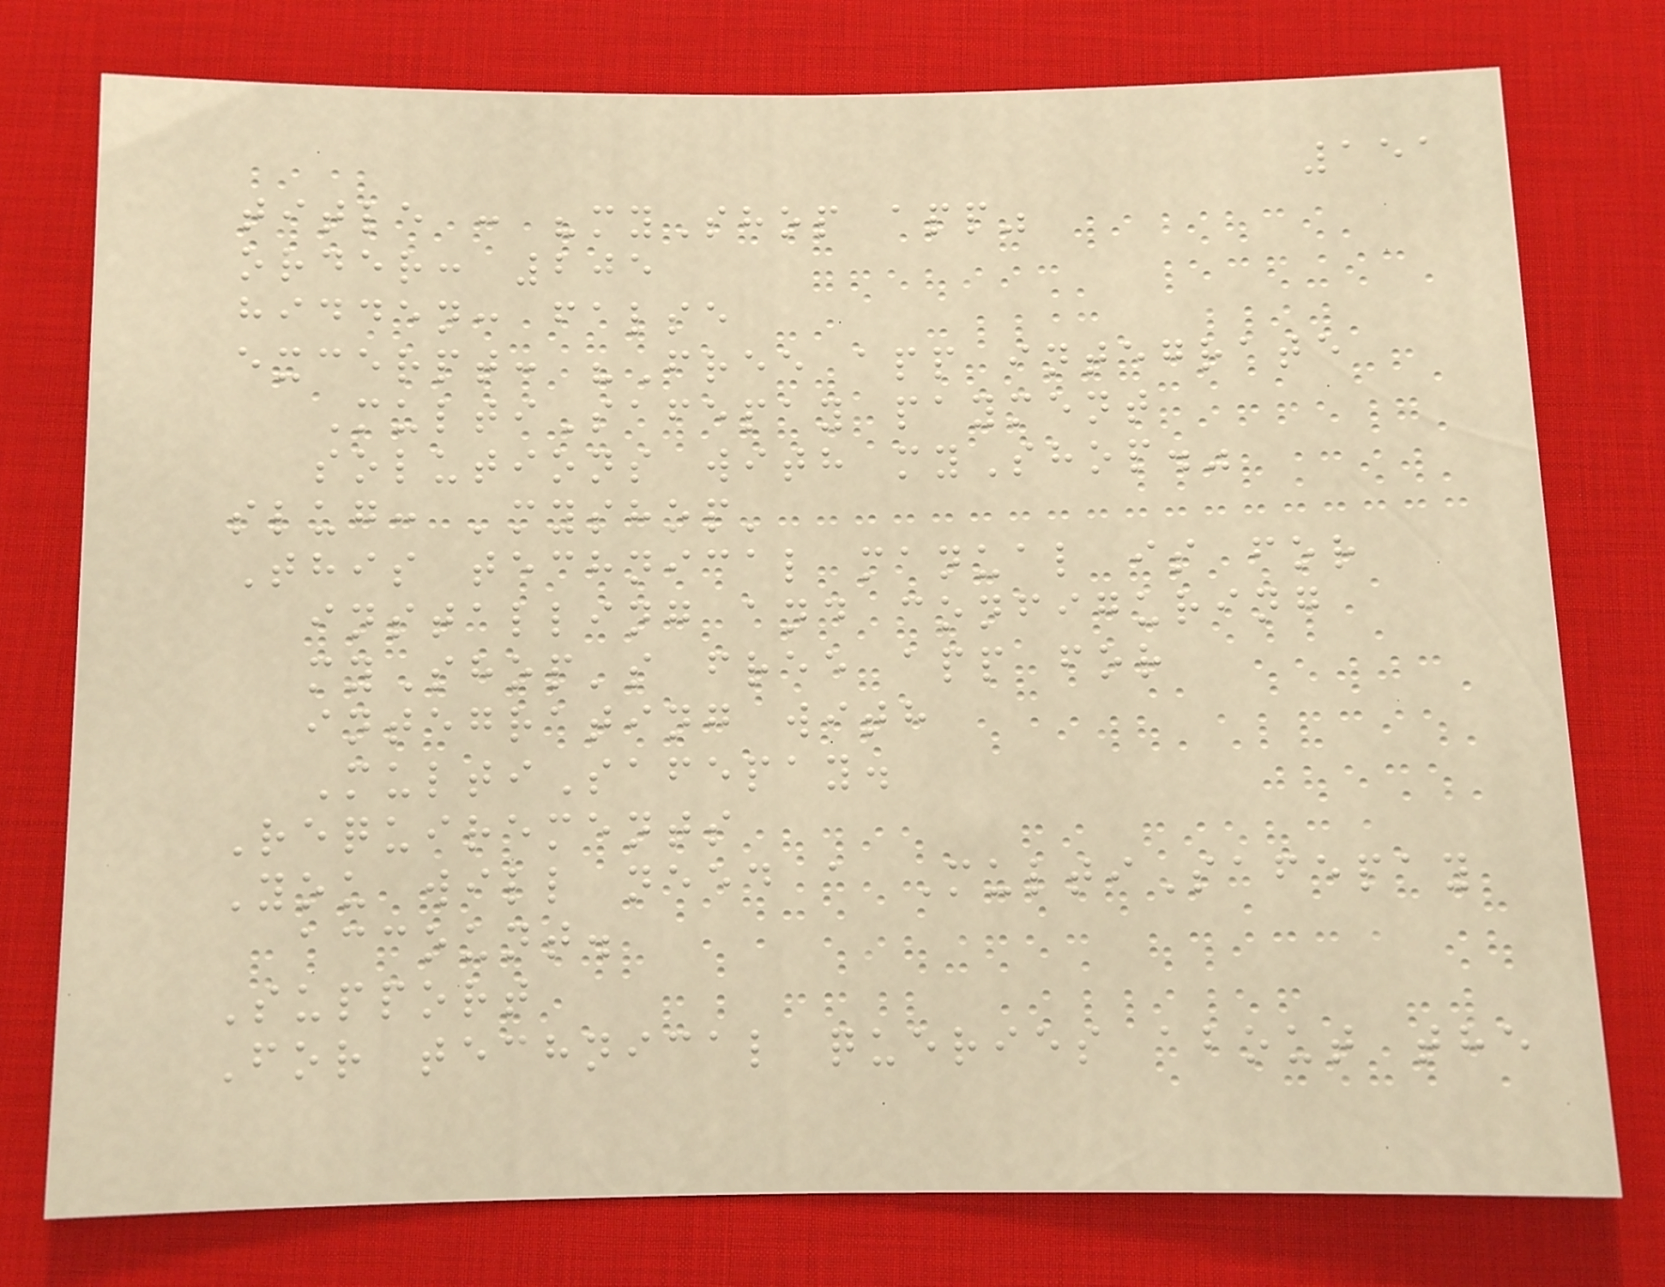151
title : "myShop app"
order: 205
hidden: false
excerpt: "Free app integrate
MultiSafepay payment
solutions with myShop."
slug: 'myshop'
This technical manual is for
installing and configuring
myShop's free app for
integrating with
MultiSafepay.
Requirements
You will need a MultiSafepay
account.
Support
For technical queries about the
